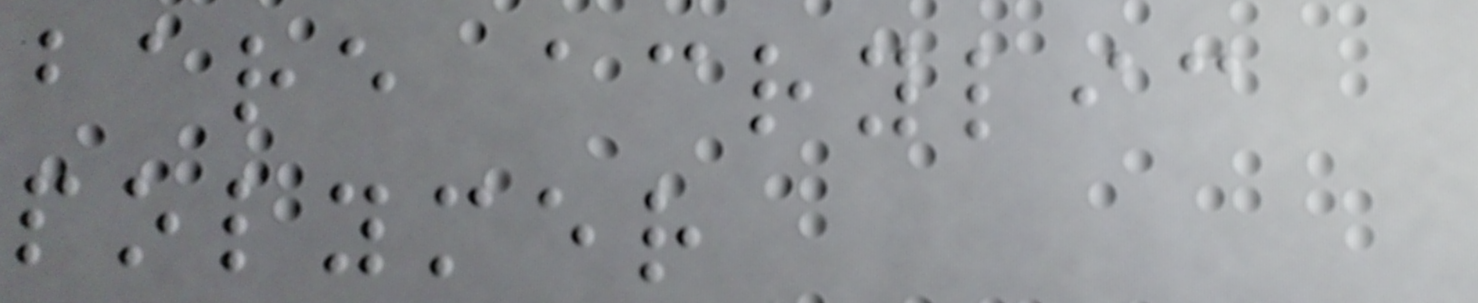bare acrylic
polymer
